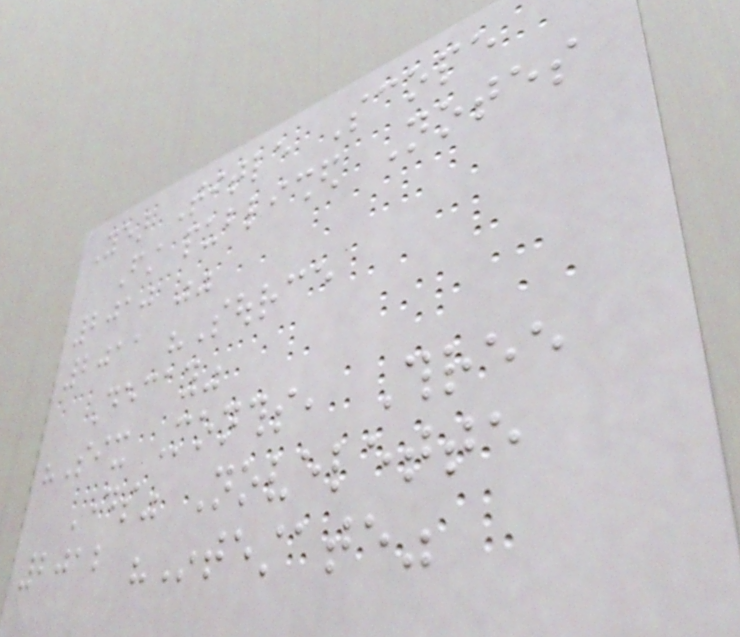Year Title Scope
First published Notes
2010 ""
2011 "Source
Decay"
"Six Months, Three
Days" Novelette
2012 "Intestate"
